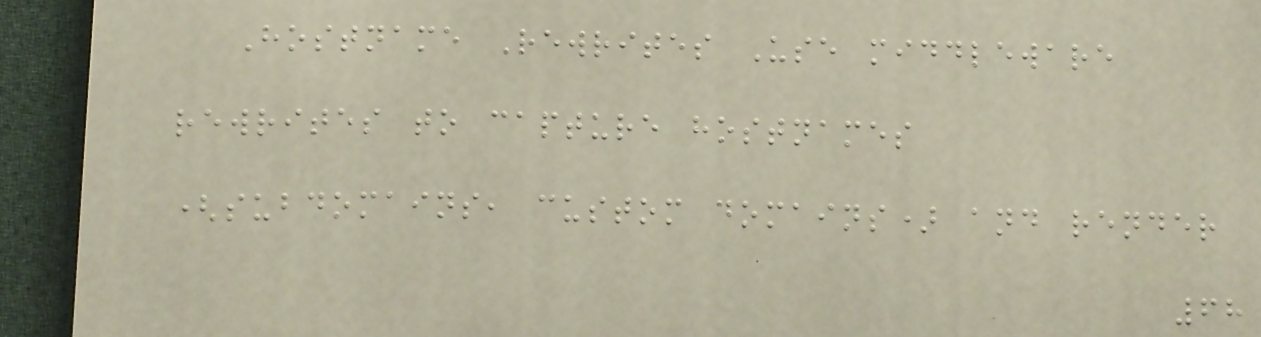Hostname Rewrites Use middleware
rewrites to capture hostnames
(subdomains, custom domains) and render
68
